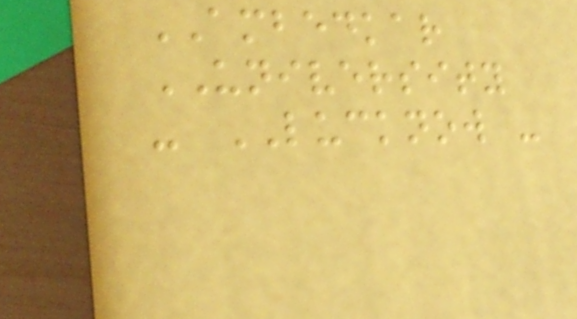AMBEDKAR
UNIVERSITY
- LUCKNOW -
